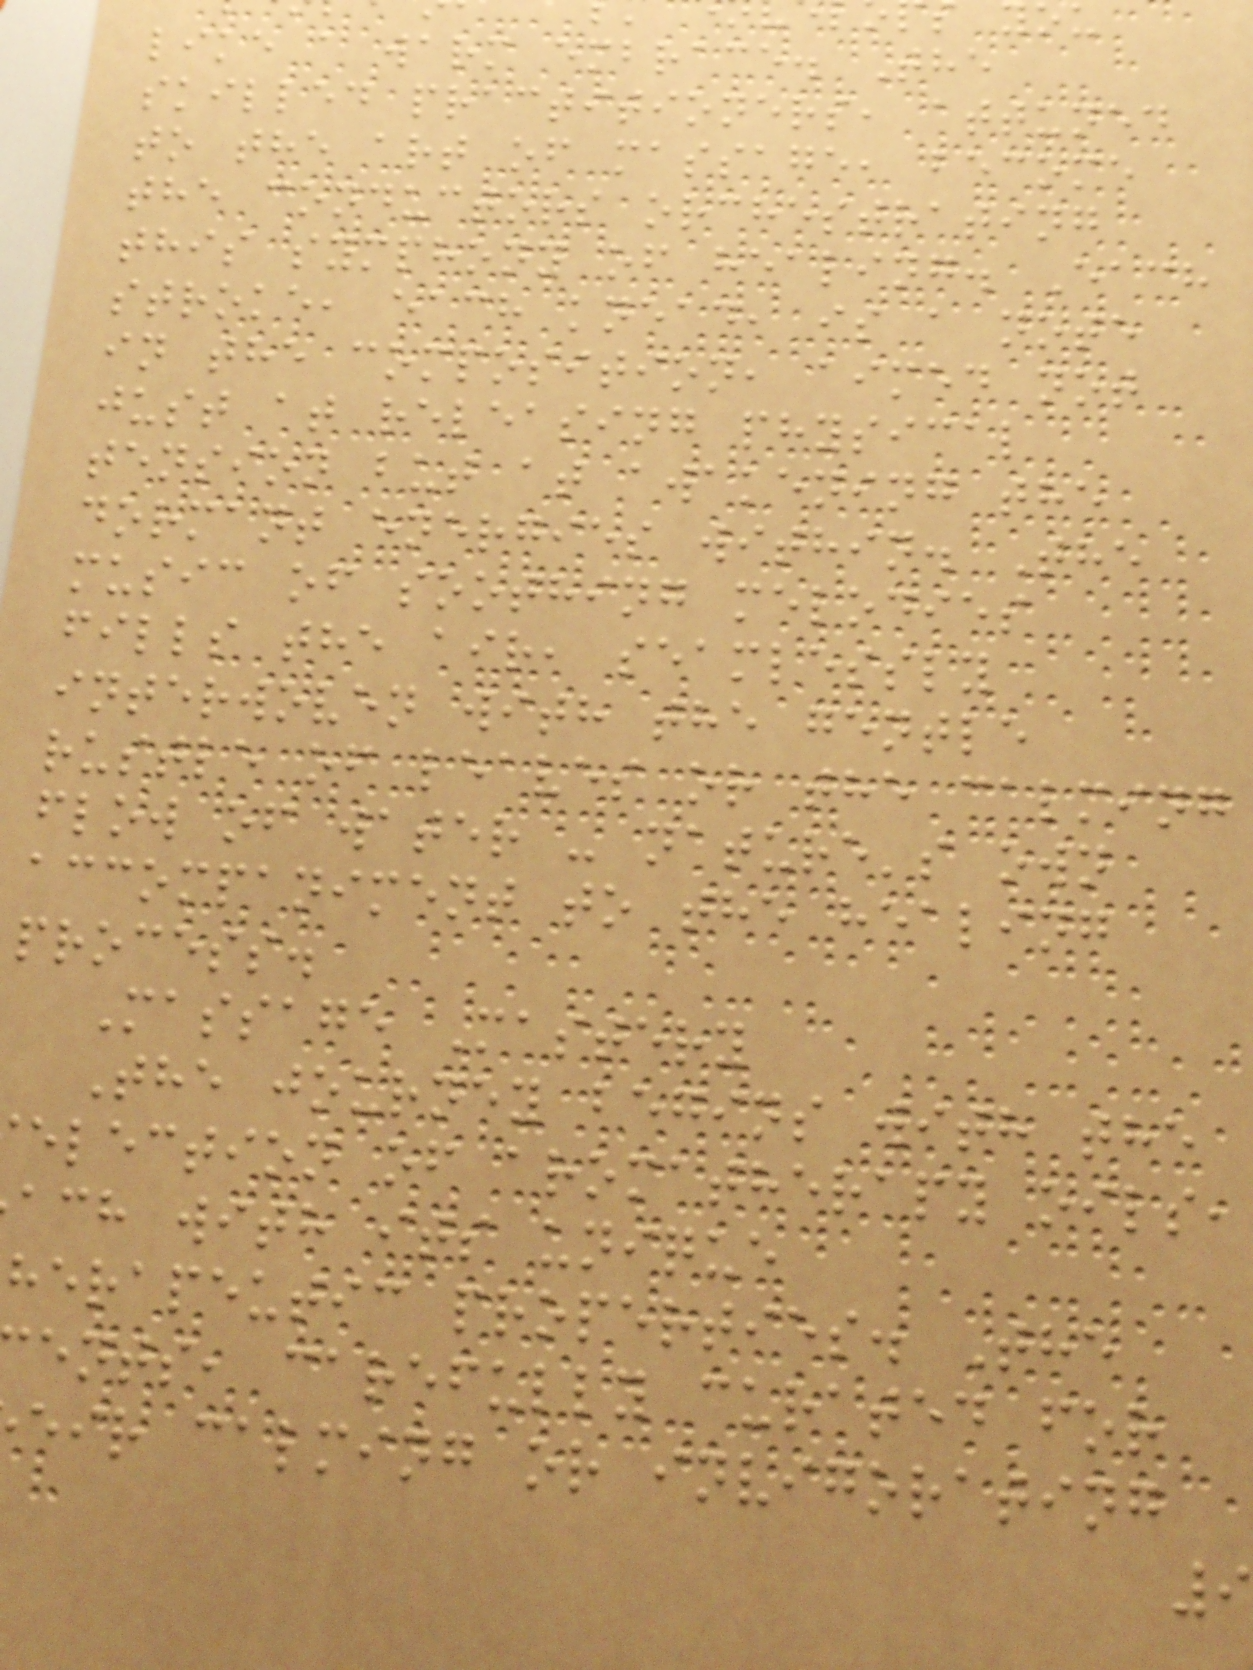like a warm embrace. The
skilled practitioners, attuned
to the art of massage, become
the conductors orchestrating
this symphony of healing. Each
stroke, each knead, is a note
in the composition, aimed not
just at releasing physical
tension but at awakening the
dormant energies within. The
music of soothing melodies
fills the air, seamlessly
interwoven with the gentle
rustle of leaves or the calming
flow of water - nature's own
accompaniment to the healing
process.
Massage Mastery
The journey begins with the
election of aromatherapy oils,
ach with its unique
herapeutic properties. The
ents, carefully curated for
eir calming or invigorating
9
